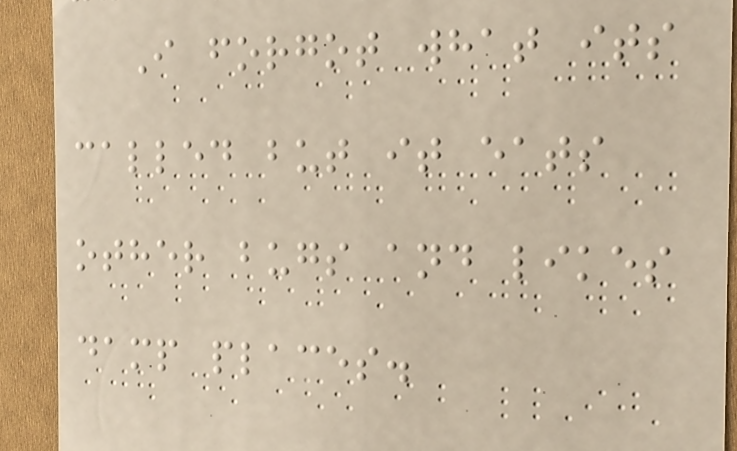I forgot what its
called but it eats
other bugs and likes
damp places.
